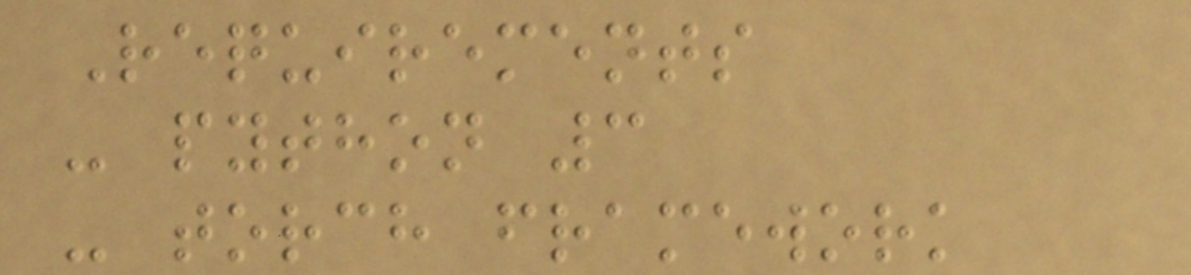Requirements
- python 3
- torch framework
